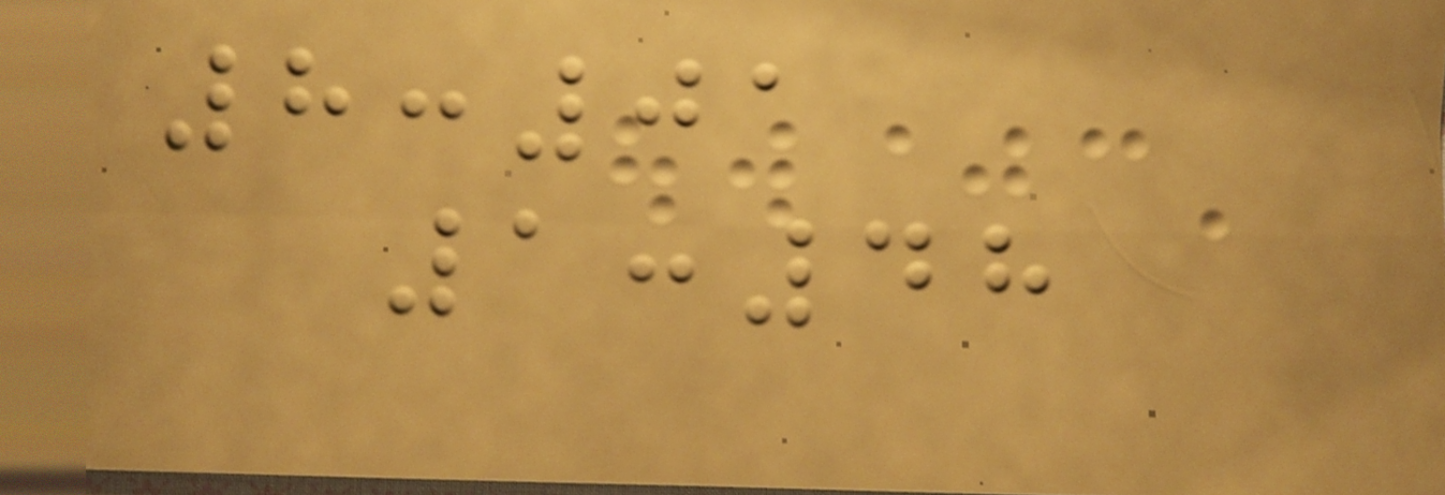8:01
1:48
